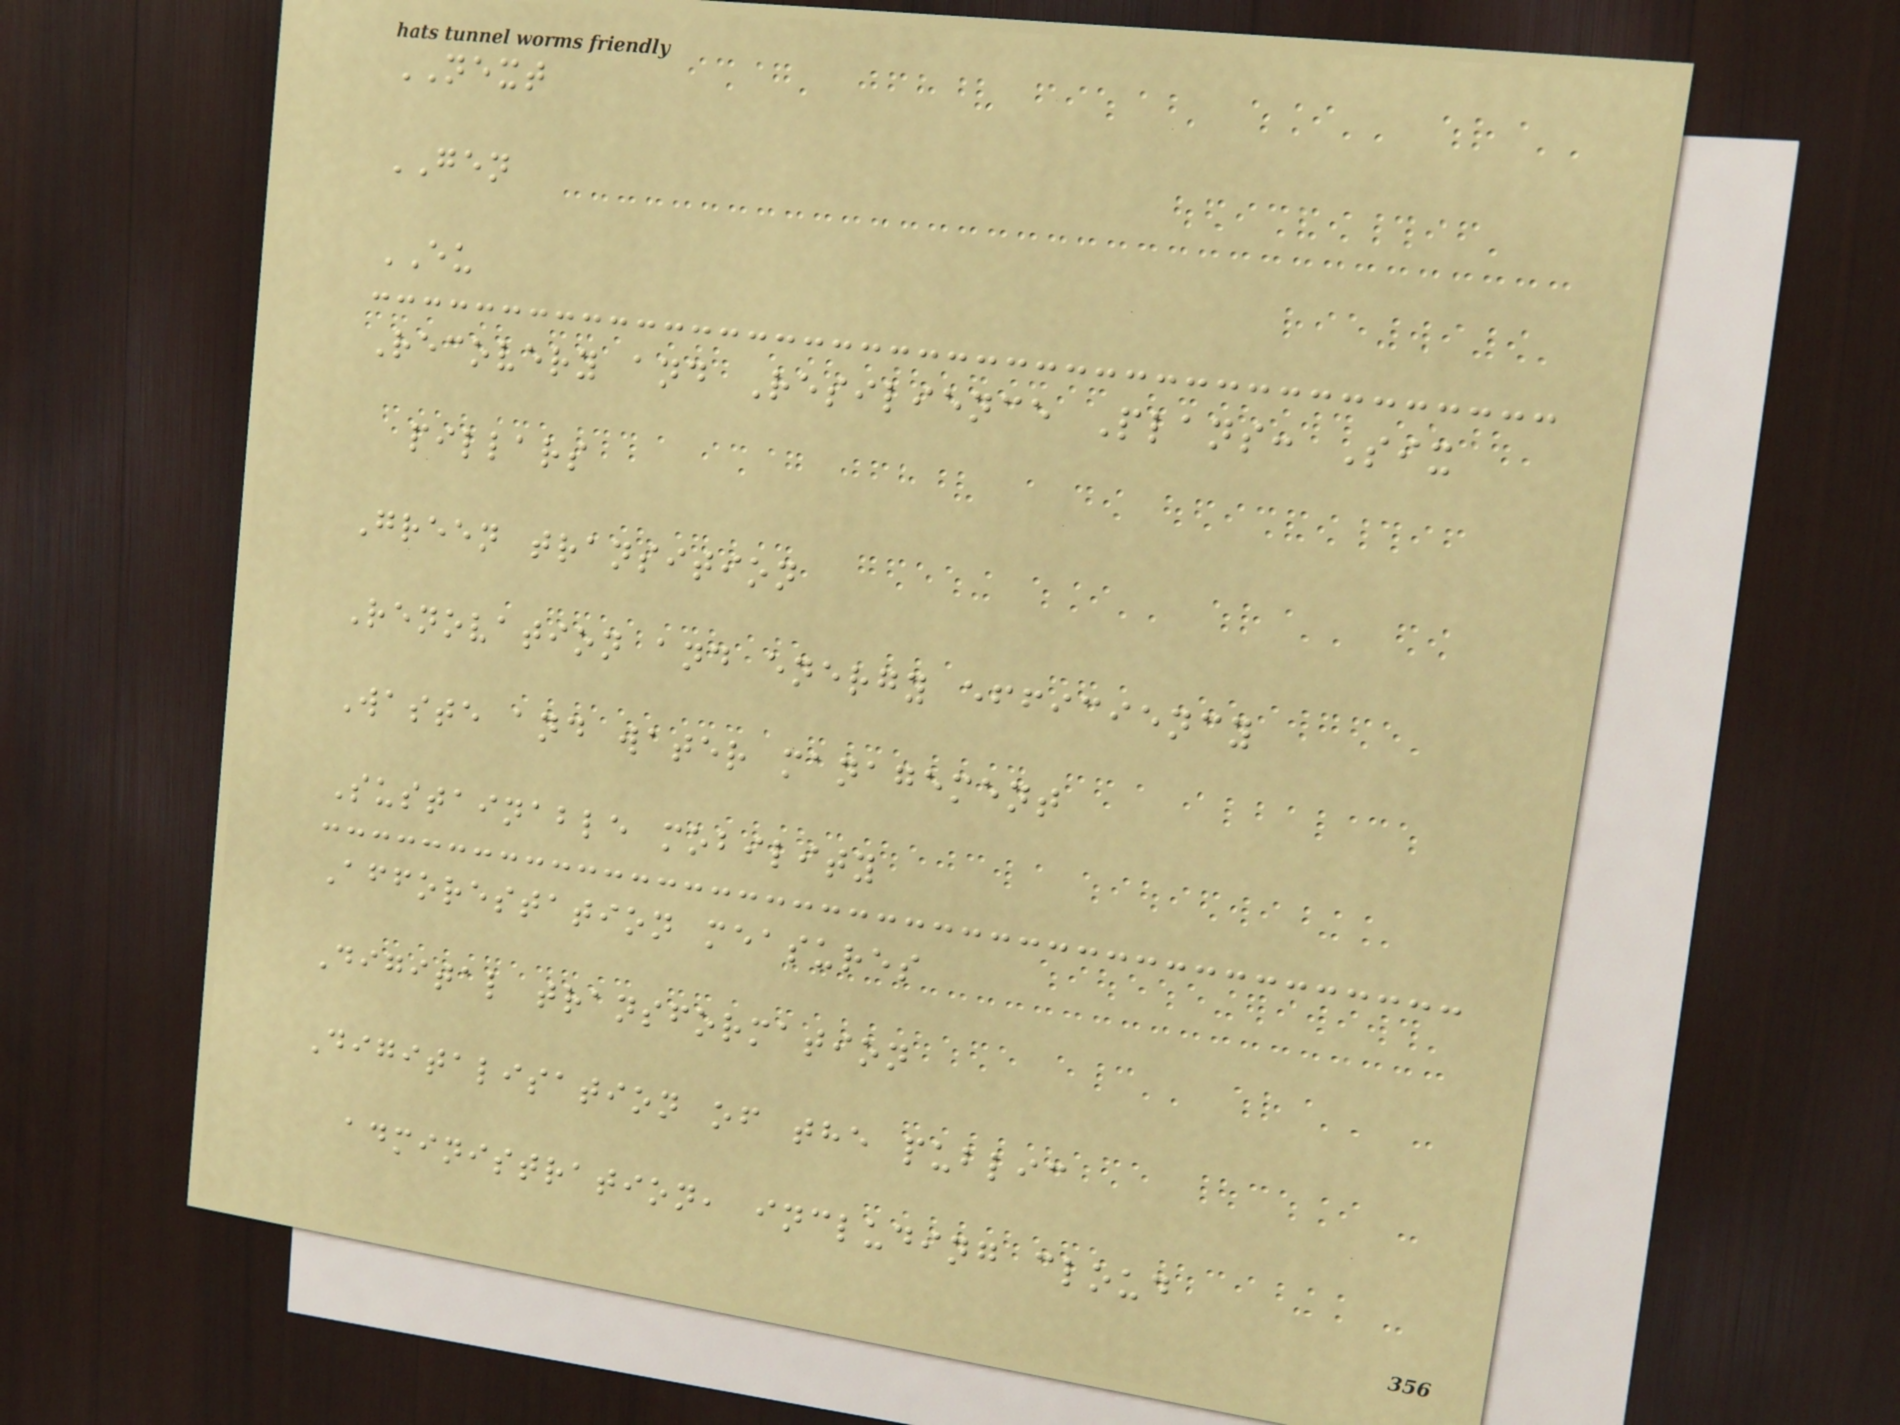NEXT
GEN
EU
Recovery and Resilience Plans: Six
pillars
Green transition
Renovation and energy efficiency
Waste and water management
Sustainable mobility
Afforestation measures
Digital transformation
Digitalisation of the public
administration, including cloud
